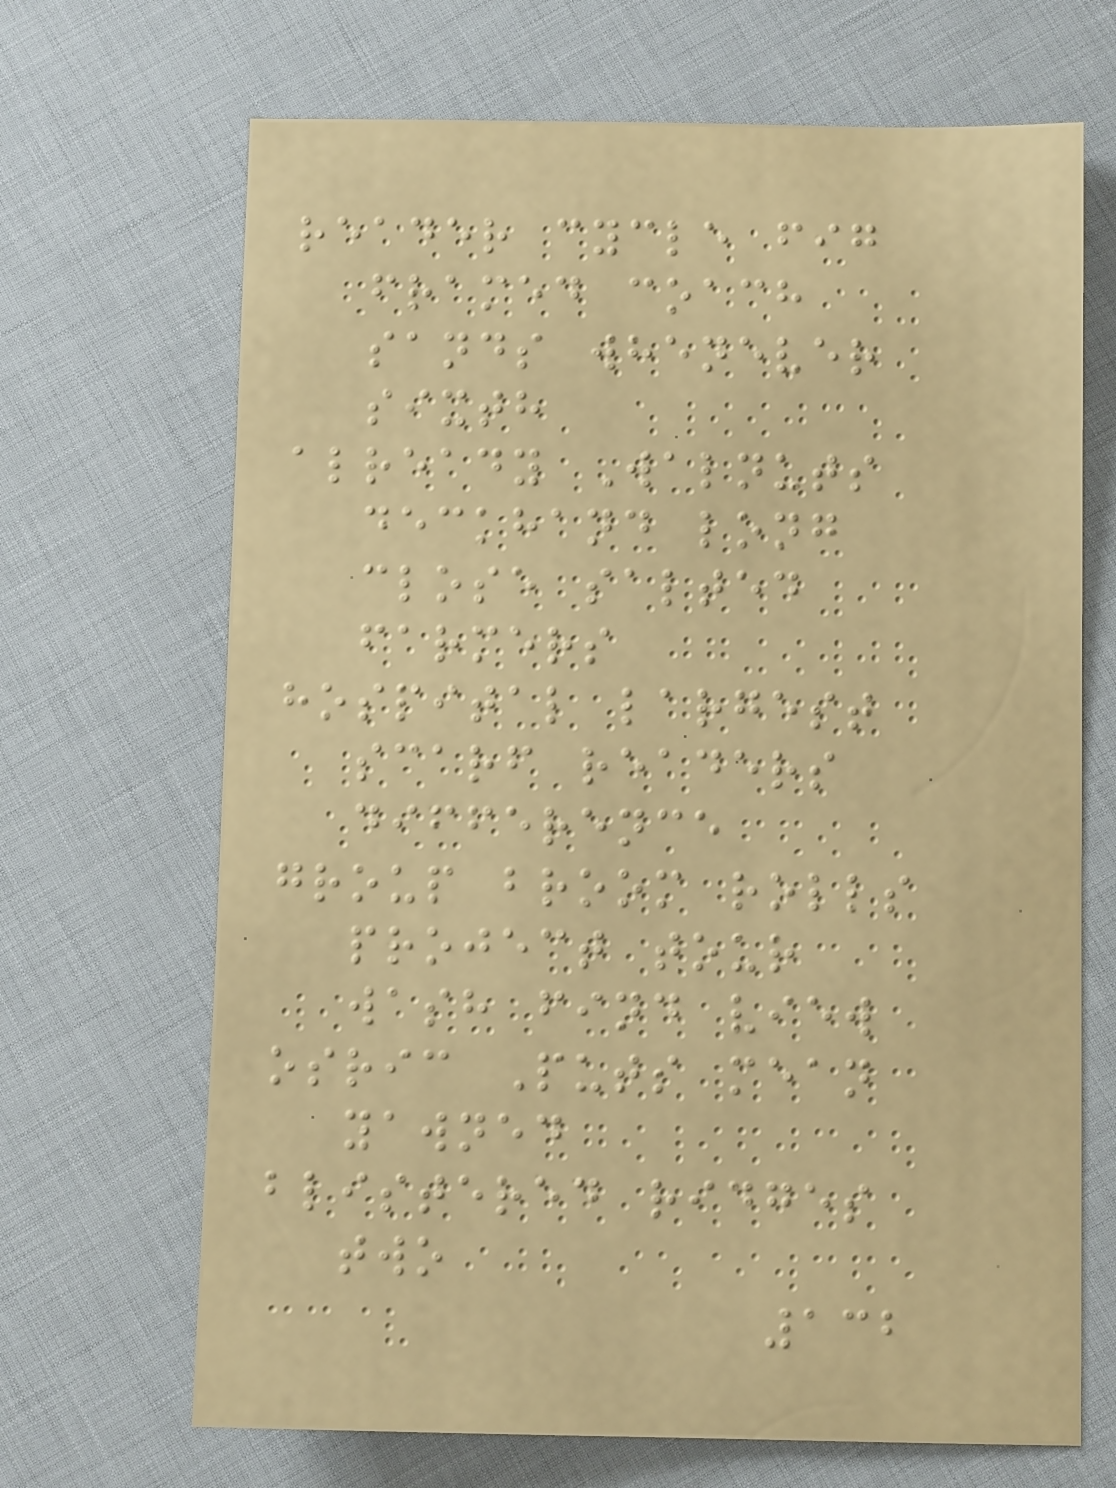reader cycle fig
framed coach
sands whenever
sixth
already Walnuts
deckhand long
close salted
farmers
hospital largest
scarf readers
difference
group broom rolls
project tour
wash find view
osric Puts mean
yawned
blistered ridges
two
132
